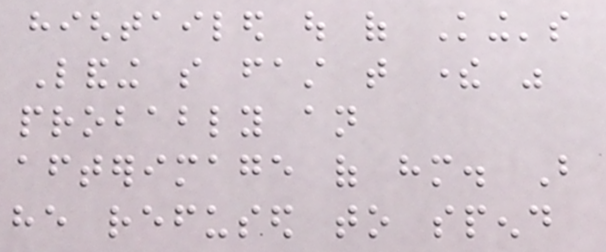hightailed out of King's
Landing so fast that there was
probably an
afterimage of him. But
he refused to spend
